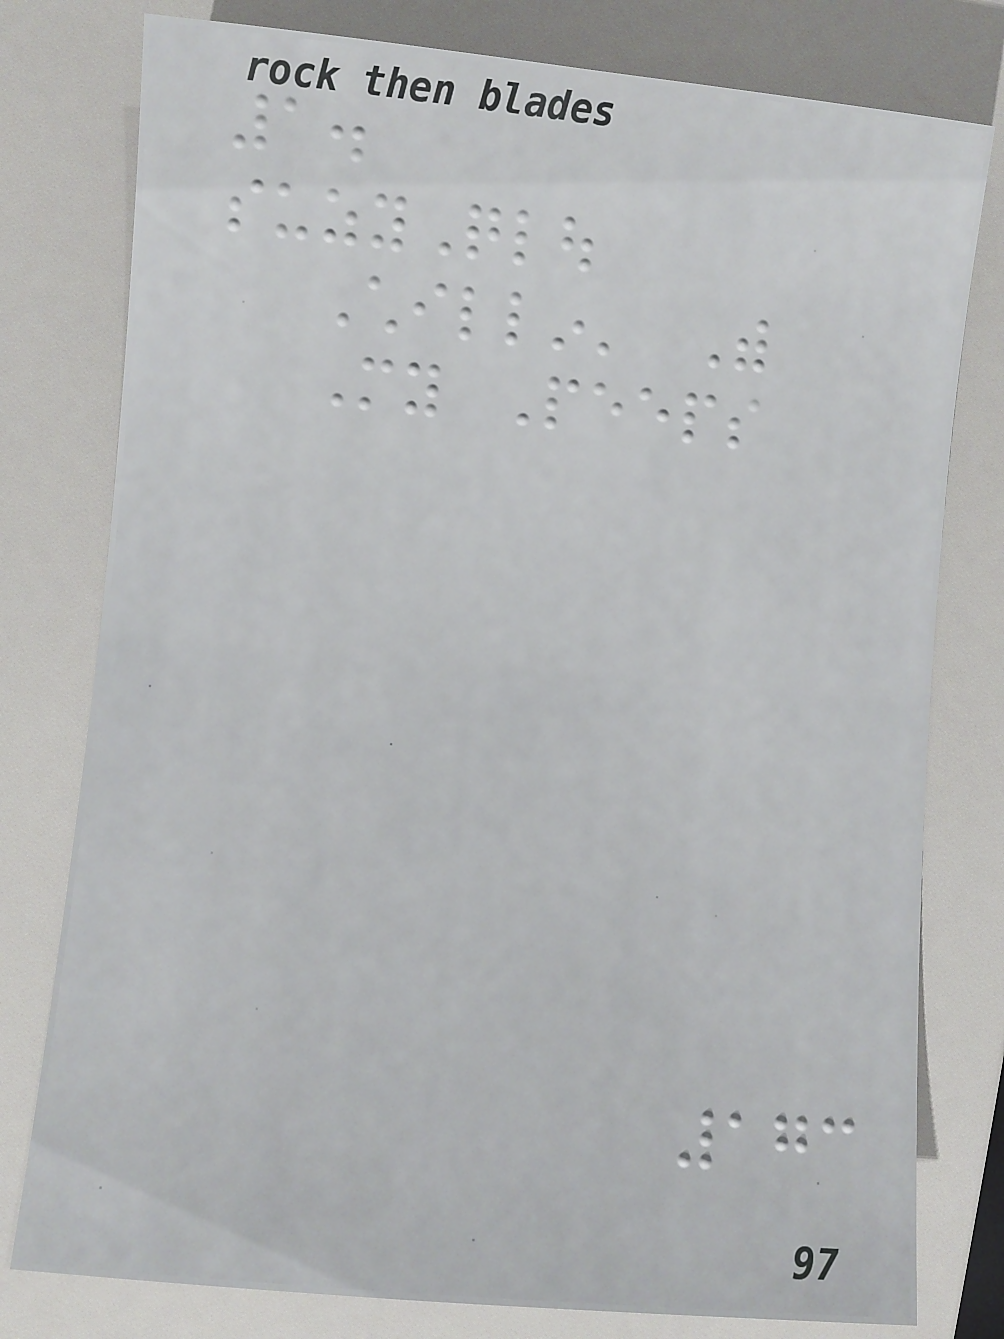1.
suzyQlou
Chillin' With
My Peeps
173
